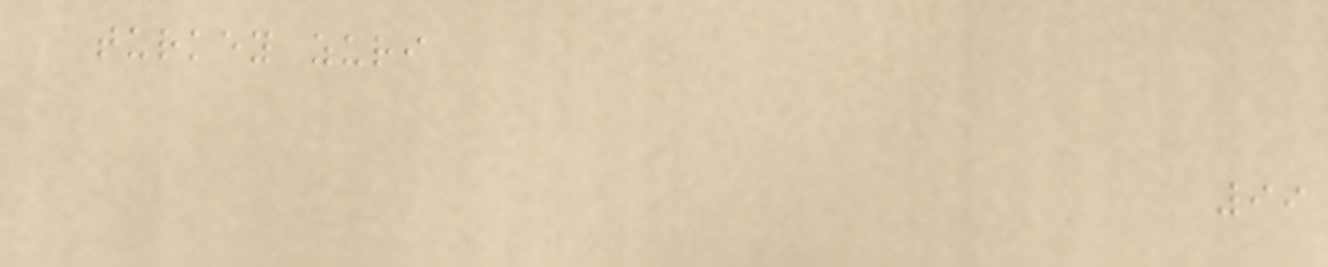turkey zuri
99
